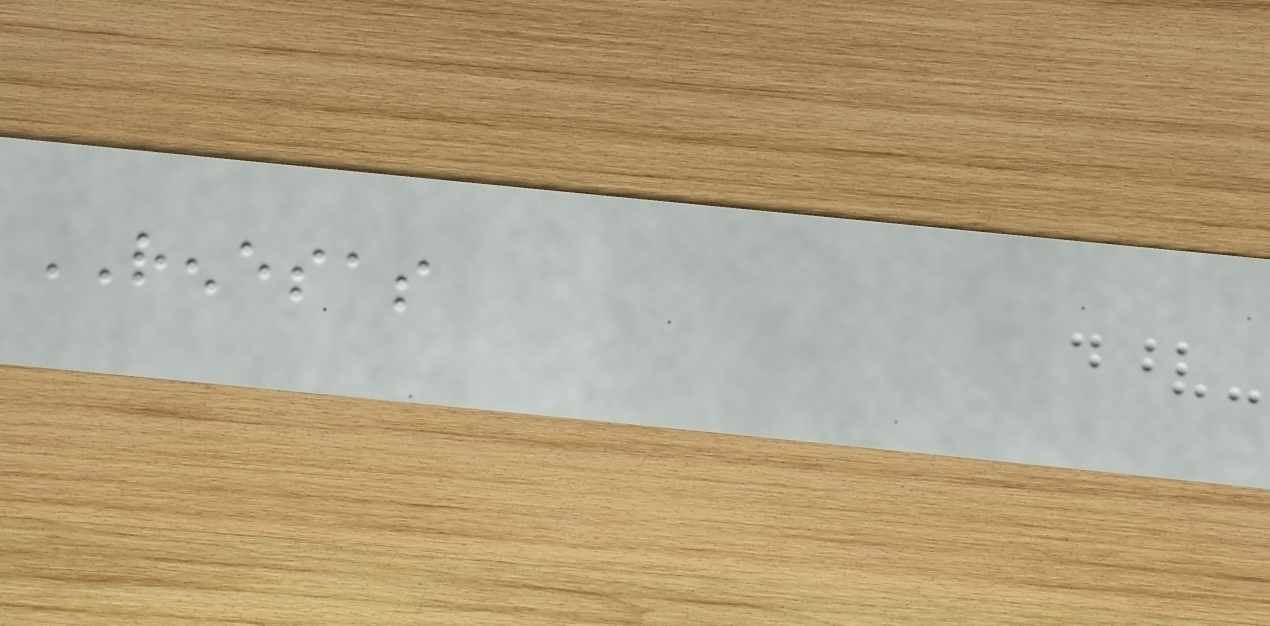RENESAS
